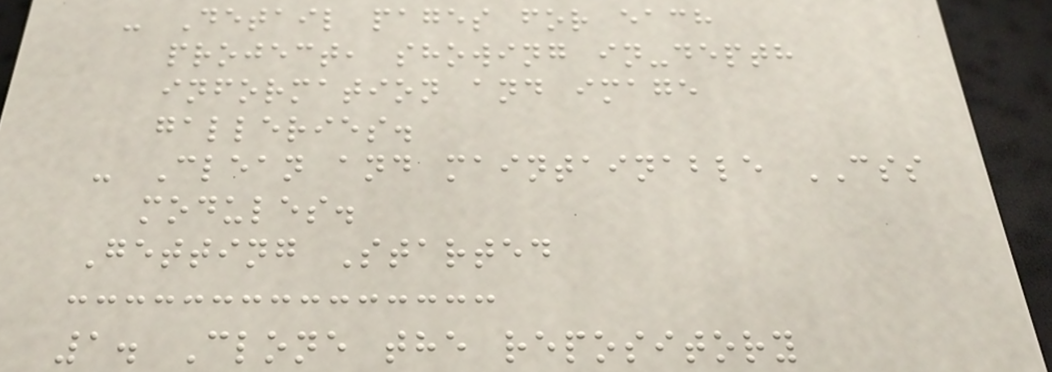- Detail pages for each
project, showing in-depth
information and image
galleries.
- Clean and maintainable CSS
modules.
Getting Started
1. Clone the repository
